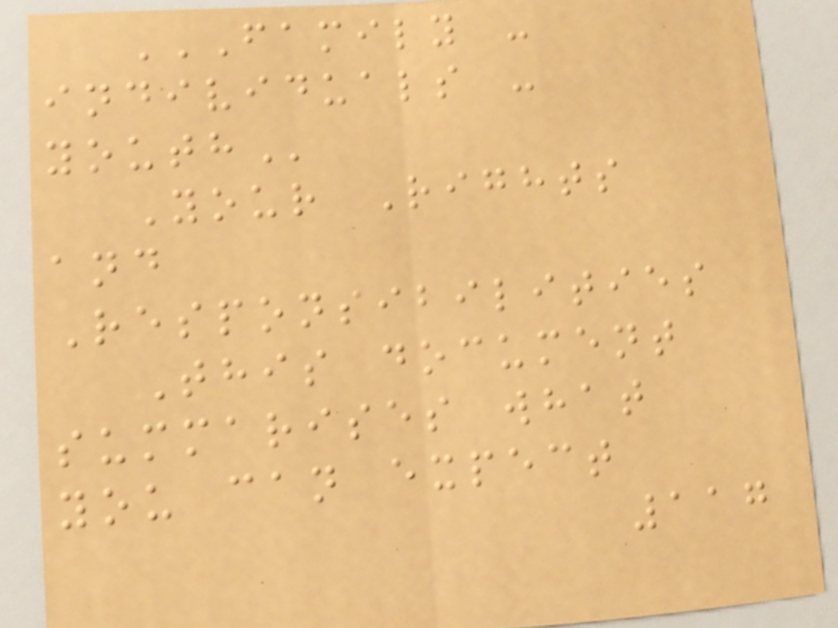FAMILY -
INDIVIDUALS -
YOUTH
Your Rights
and
Responsibilities
This document
summarises what
you can expect
117
